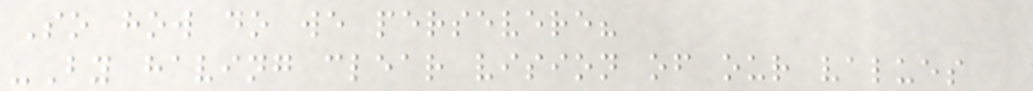So how do we persevere?
-By having clear vision of our values
